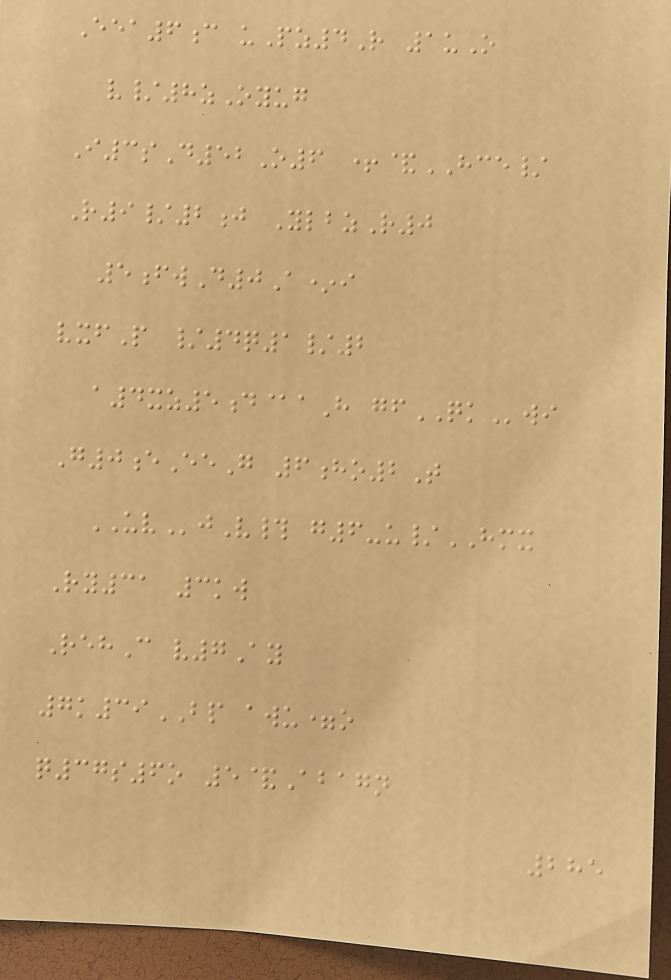Eea6c uPz4R 1uO
v/8zOyug
I3sD52O6 +&HCE/
R9/2j YlbzR0
5fwD0A*i
vxfP /4q1/2
a4xz5d@aH gfQKwi
G0eEeG 6ho2T
UVjV# g6-u/HMX
Ry31 3kw
RehC v7Ay
7k39BP awu=o
q37s6o 5&Abagn
285
